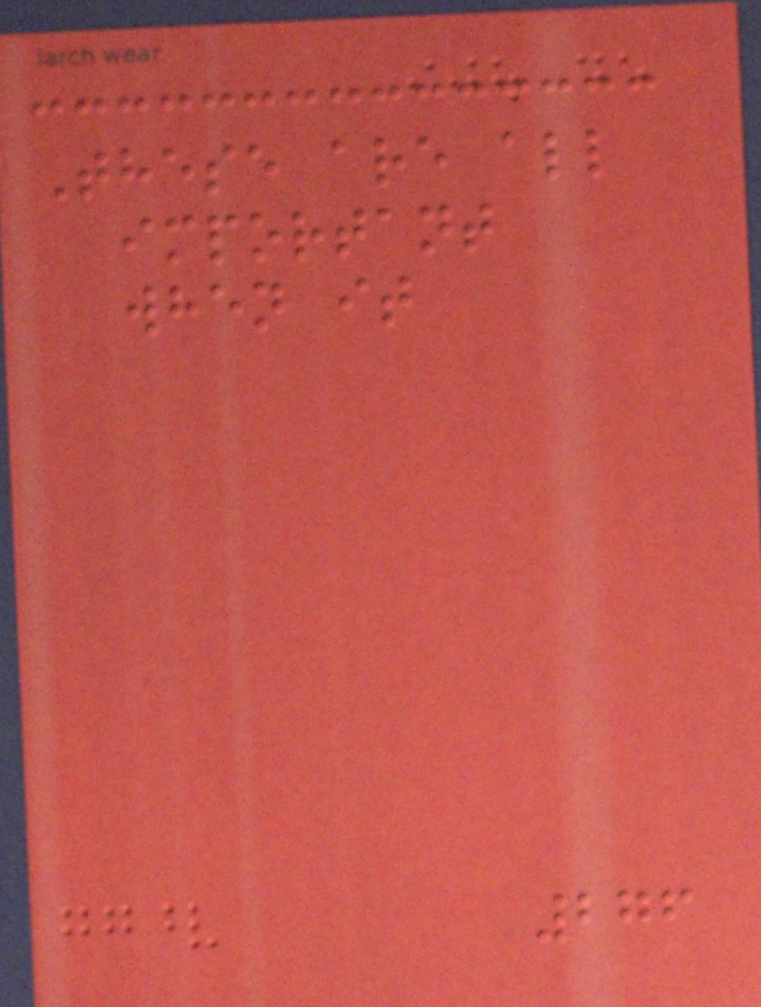These are all
important
when it
276
